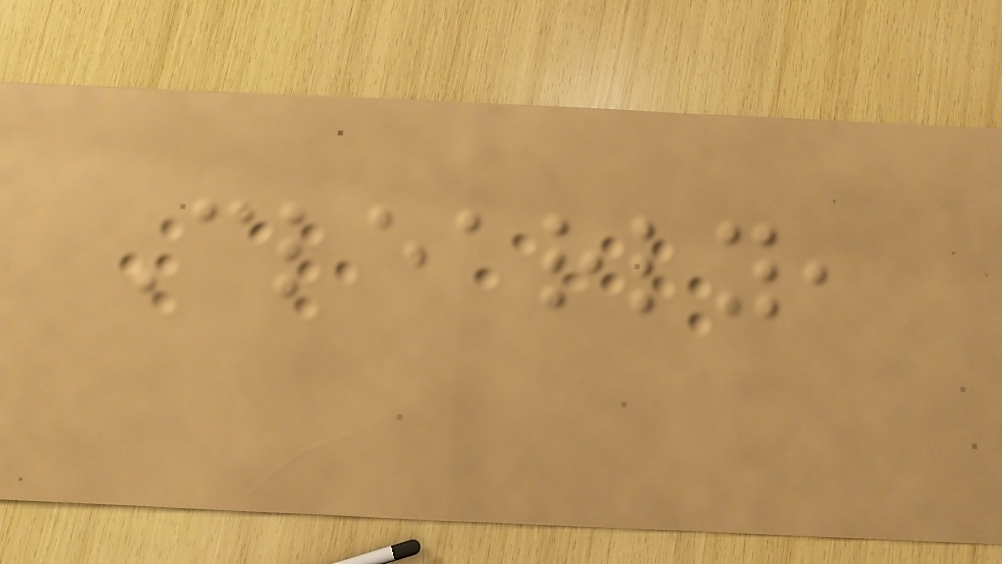Clearly,
